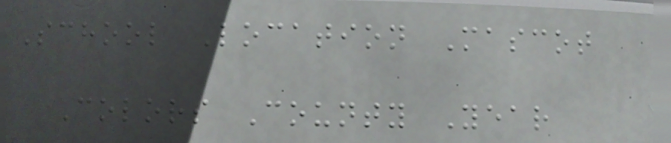School Location Mascot
Colors County Year
